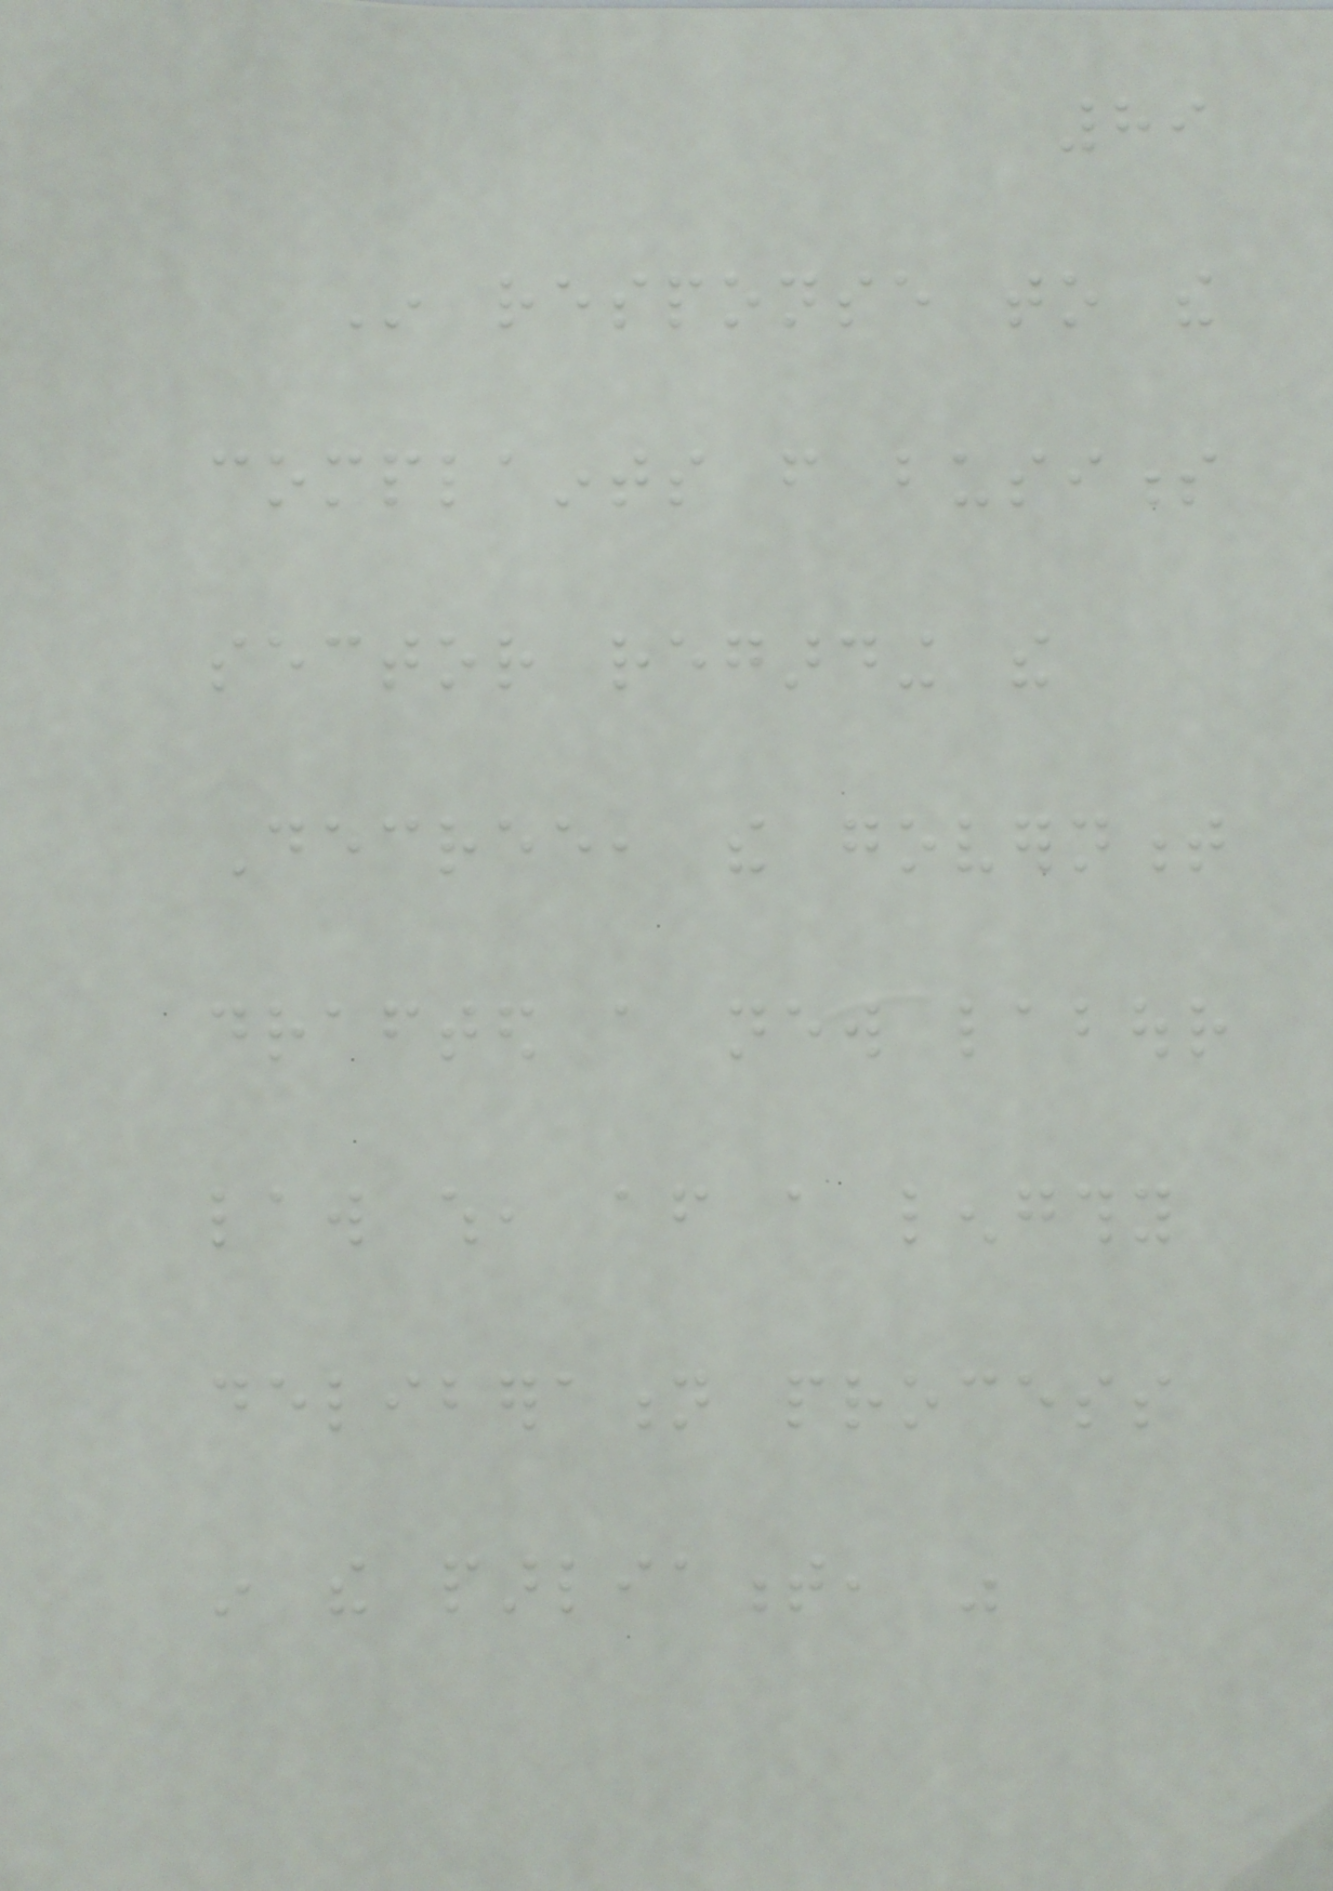89
In response to the
complaints from business
sector regarding the
Decree, the government
drafted a new labour
law which, after a lengthy
deliberation process
in the parliament, was
